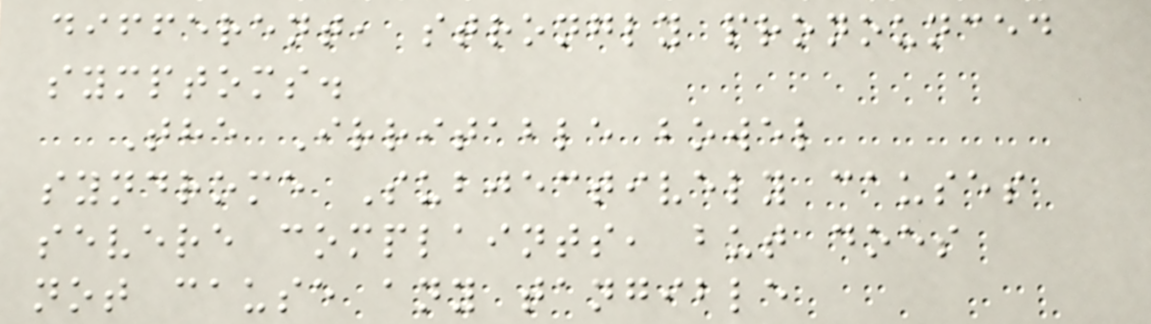different, strongly pronounced
symptoms.
The Irritable bowel
syndrome Subjectively causes
severe complaints, but does
not cause any tangible
